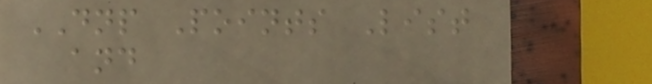DNP Points List
and
